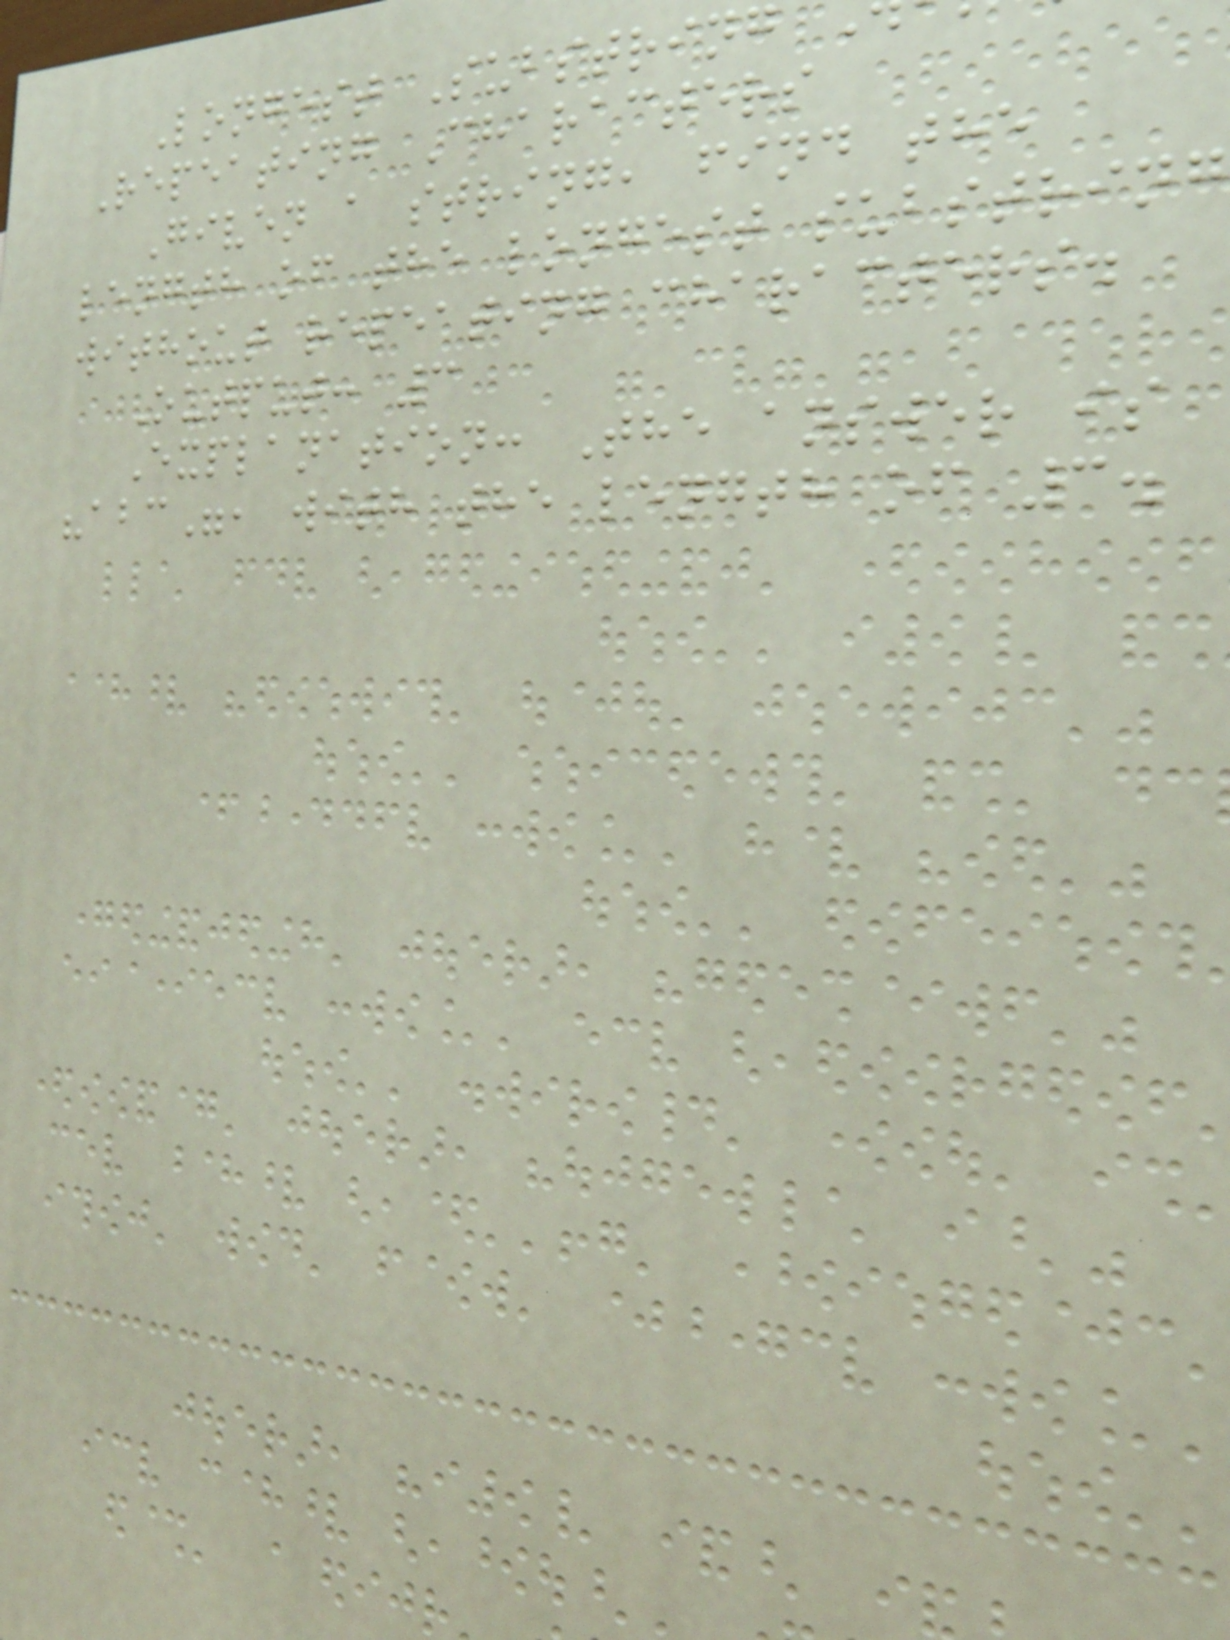Longest Substring
Repeating Characters
Given a string, find the
length of the longest substring
without repeating characters.
Output: 3
Explanation: The answer is
"abc", with the length of 3.
